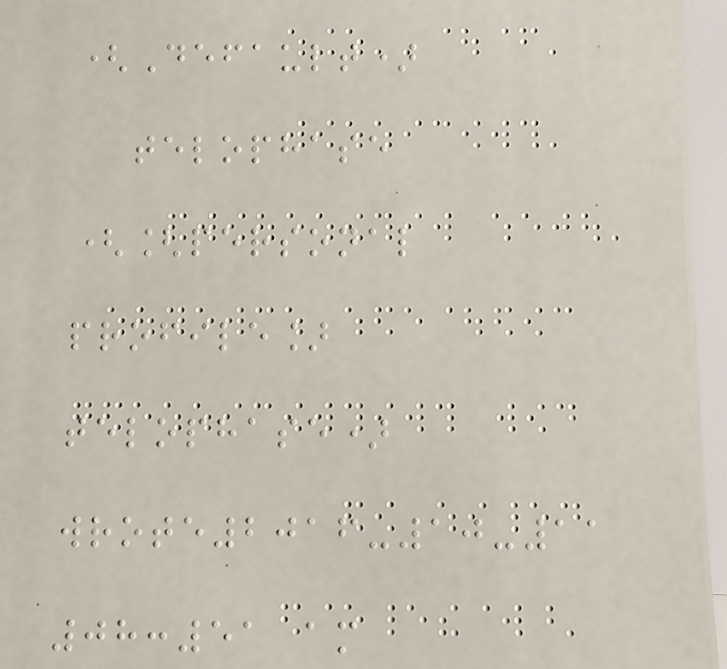(Default)
telophase
([personal
profile]
telophase)
wrote2016-10-11
08:51 am
